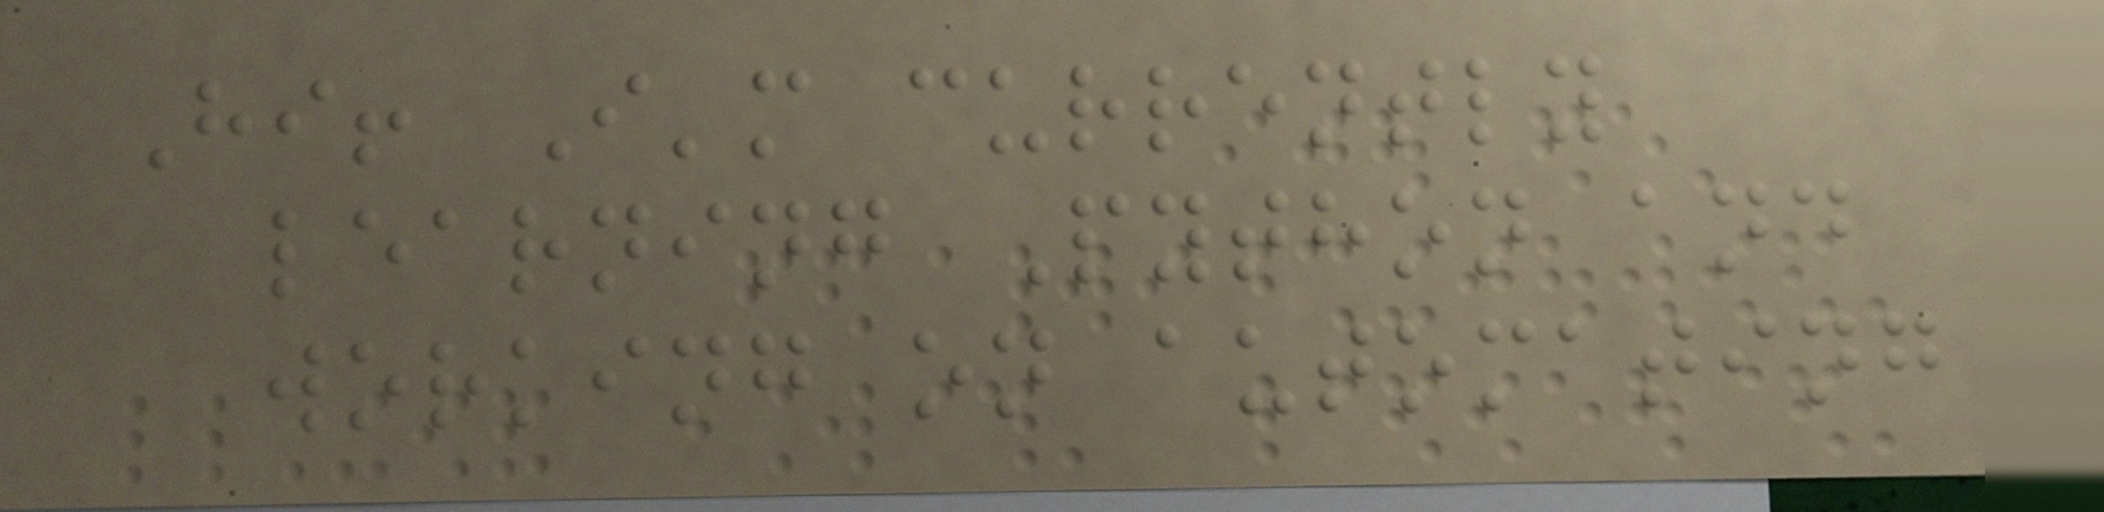Hi! I'm currently
learning Python and
working on automating
